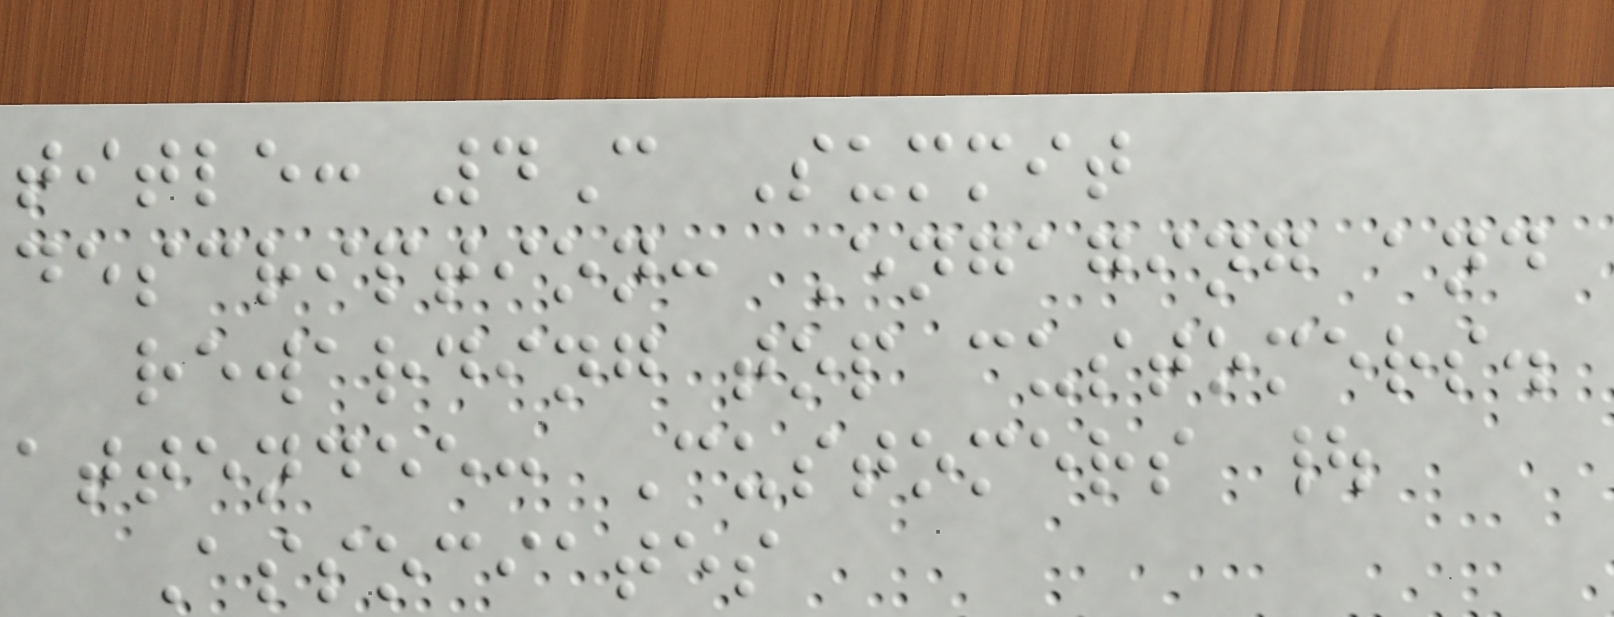title: 4C Summit
description: Engaging and
rewarding top customers.
attendee: Customers |
Associates
